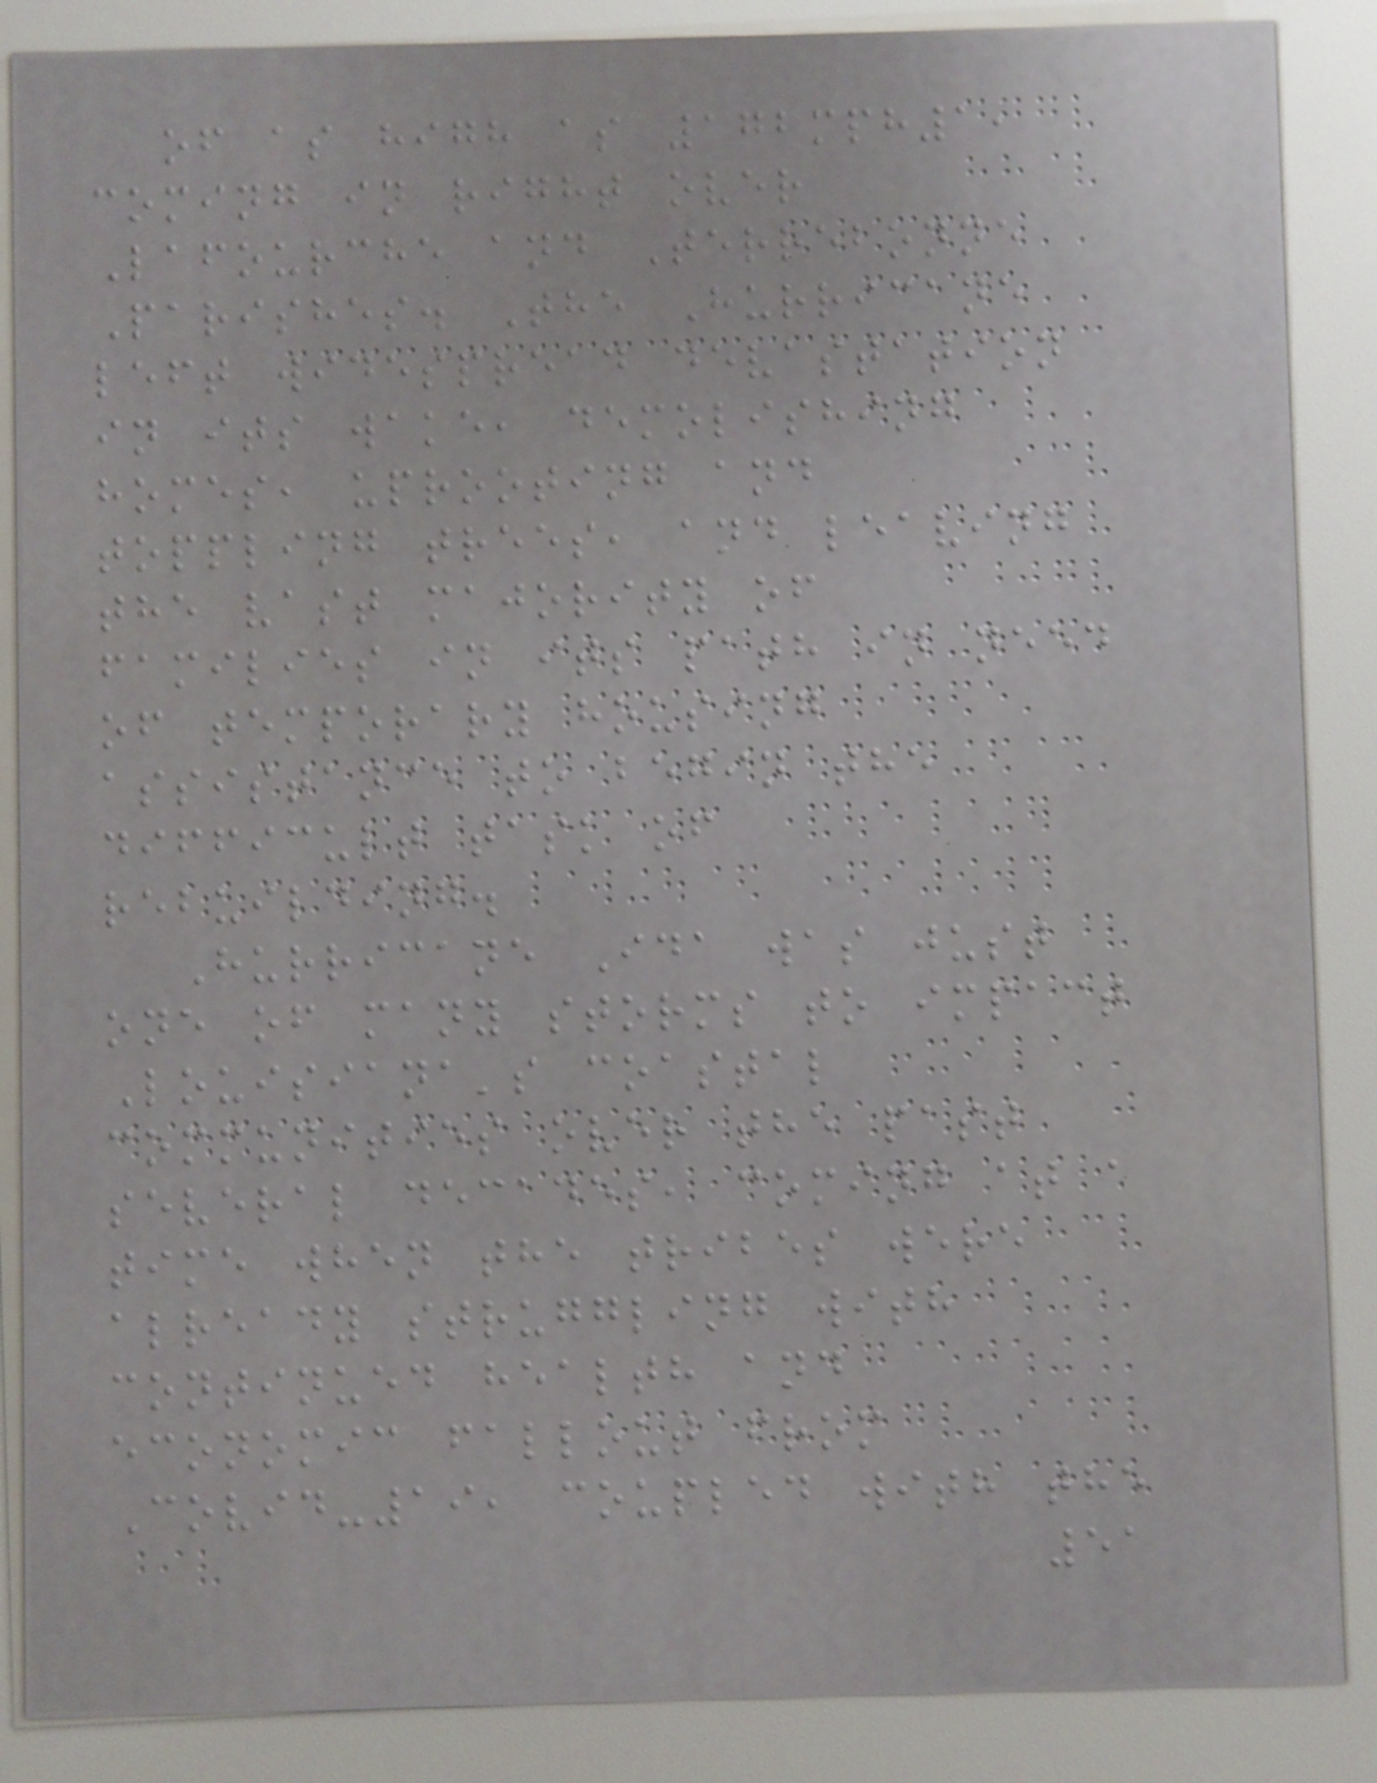of as high as 172mph1,
coming in right over
Lafourche and Terrebonne
Parishes. The Hurricane
left widespread devastation
in its wake, demolishing
homes, uprooting and
toppling trees, and leaving
the vast majority of
families in its path in need
of temporary housing
assistance to begin the
difficult task of
rebuilding.
Hurricane Ida was just
one of many storms to impact
Louisiana's coastal
communities over the past
several decades, coming at a
time when the tribes were
already struggling with
continued health and
economic fallout from
Covid-19, coupled with the
51
